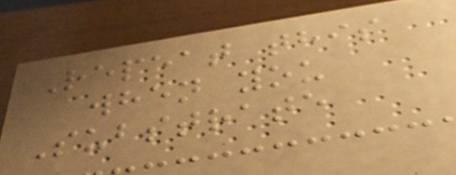Repeat this
when you
Substrate
